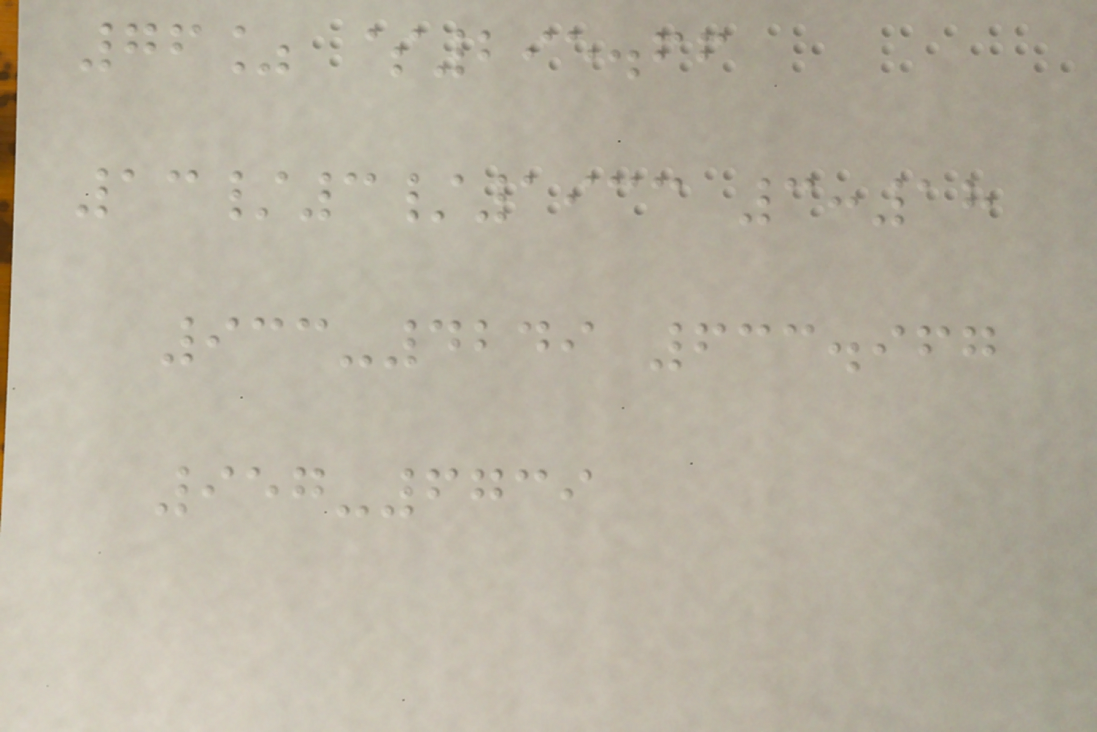76% $295.66
13/3/1933 3:18
933-4249 633.967
957-6739
